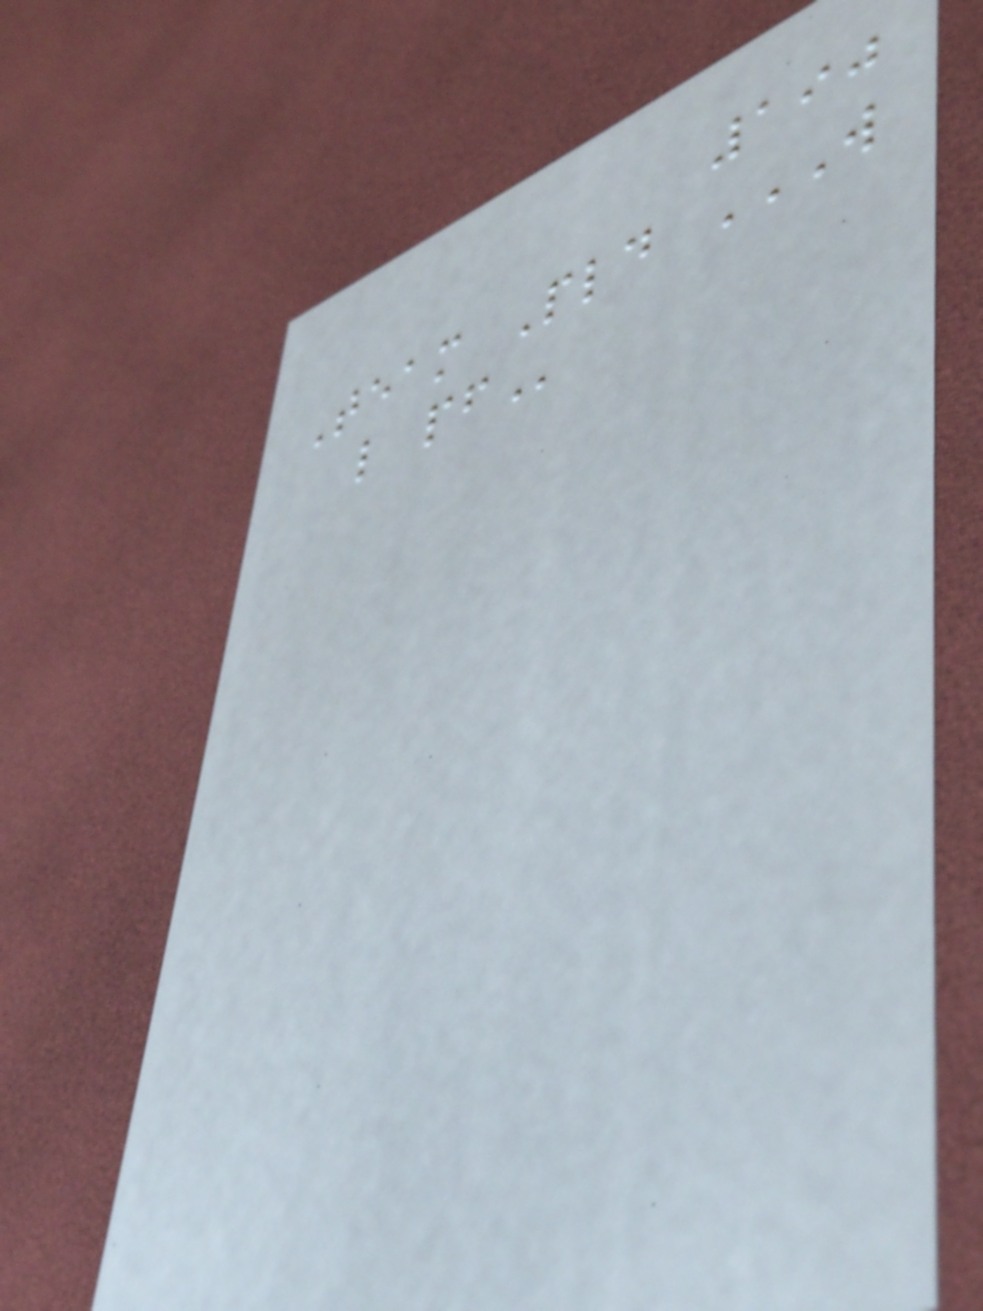190
Team Pld W
L PF
